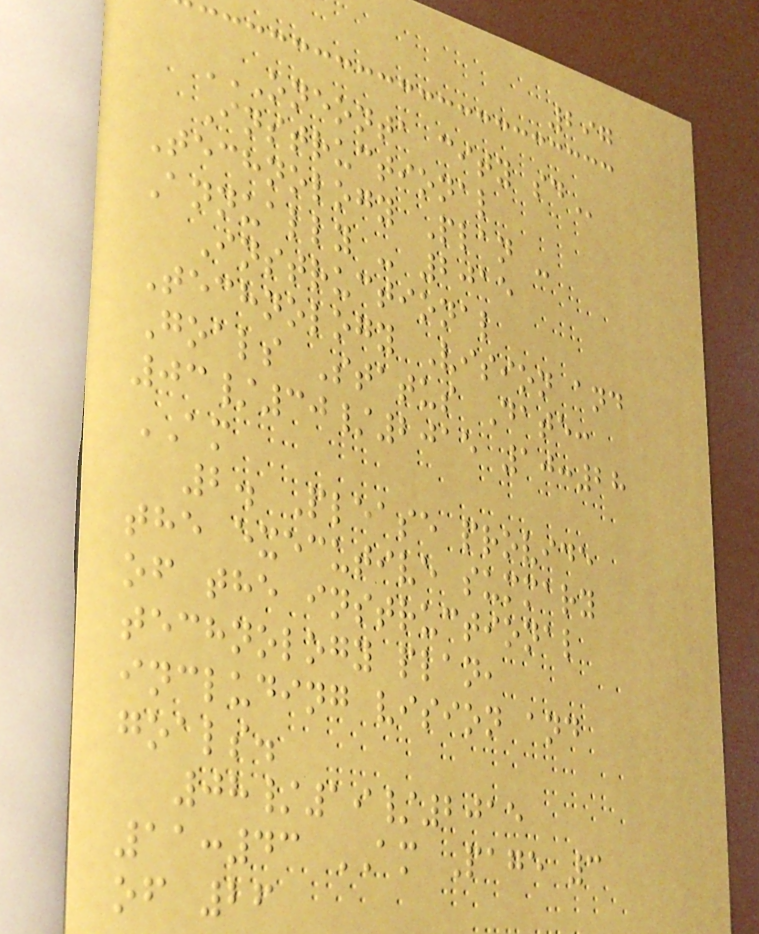297
ONEONTA CITY SD
Instructional
Technology Plan -
Annually - 2015
Instructional
Technology Vision and
Goals Status Date:
03/30/2015 10:28
AM
2. Please provide
the executive summary
of the instructional
technology plan,
including vision and
goals.
08/19/2015
11:43 AM Page 3
of 26
